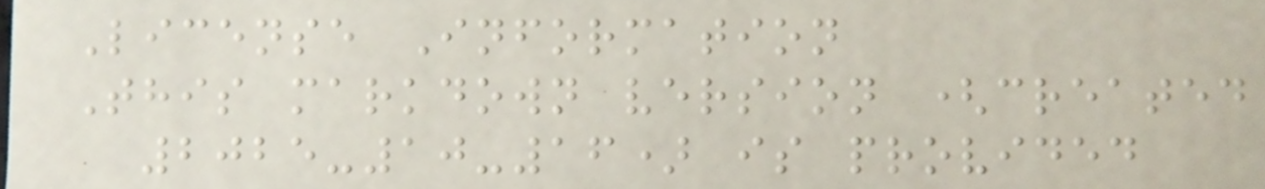License Information
This markdown version (created
2025-10-16) is provided
